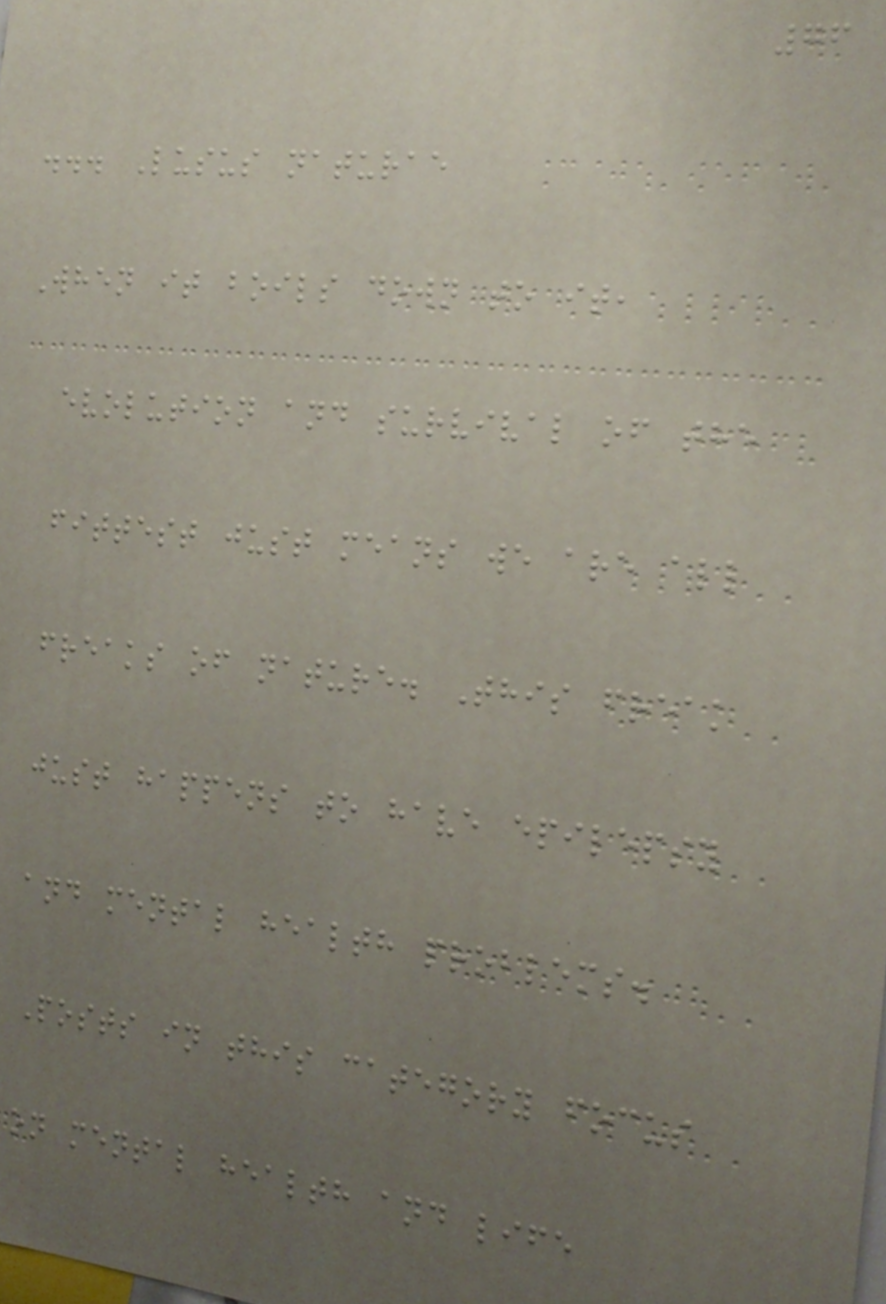76
... Lusus naturae
When it boils down to it,
evolution and survival of the
fittest just means we are all
freaks of nature. This freak
just happens to have epilepsy
and mental health problems.
Posts in this category focus
on mental health and life
